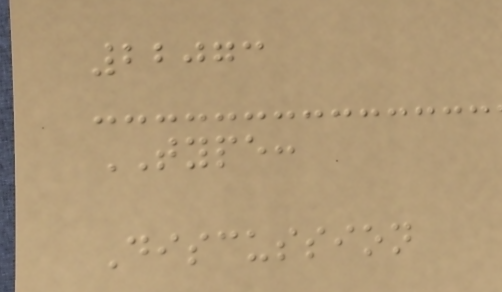22073
TYPE:
Discussion
